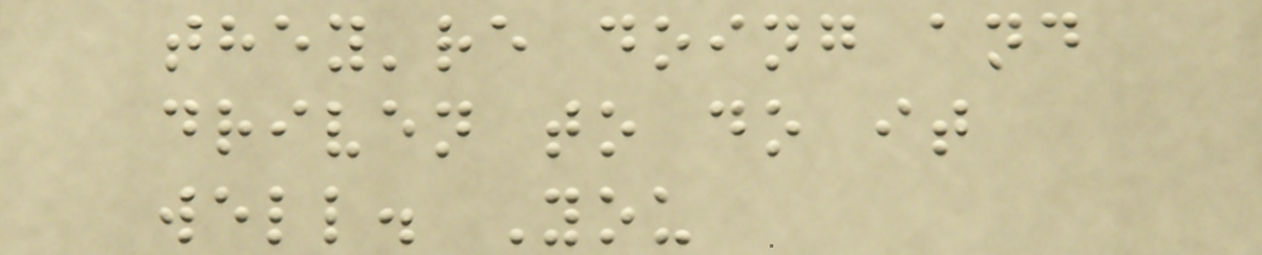they're doing and
driven to do it
well. You
